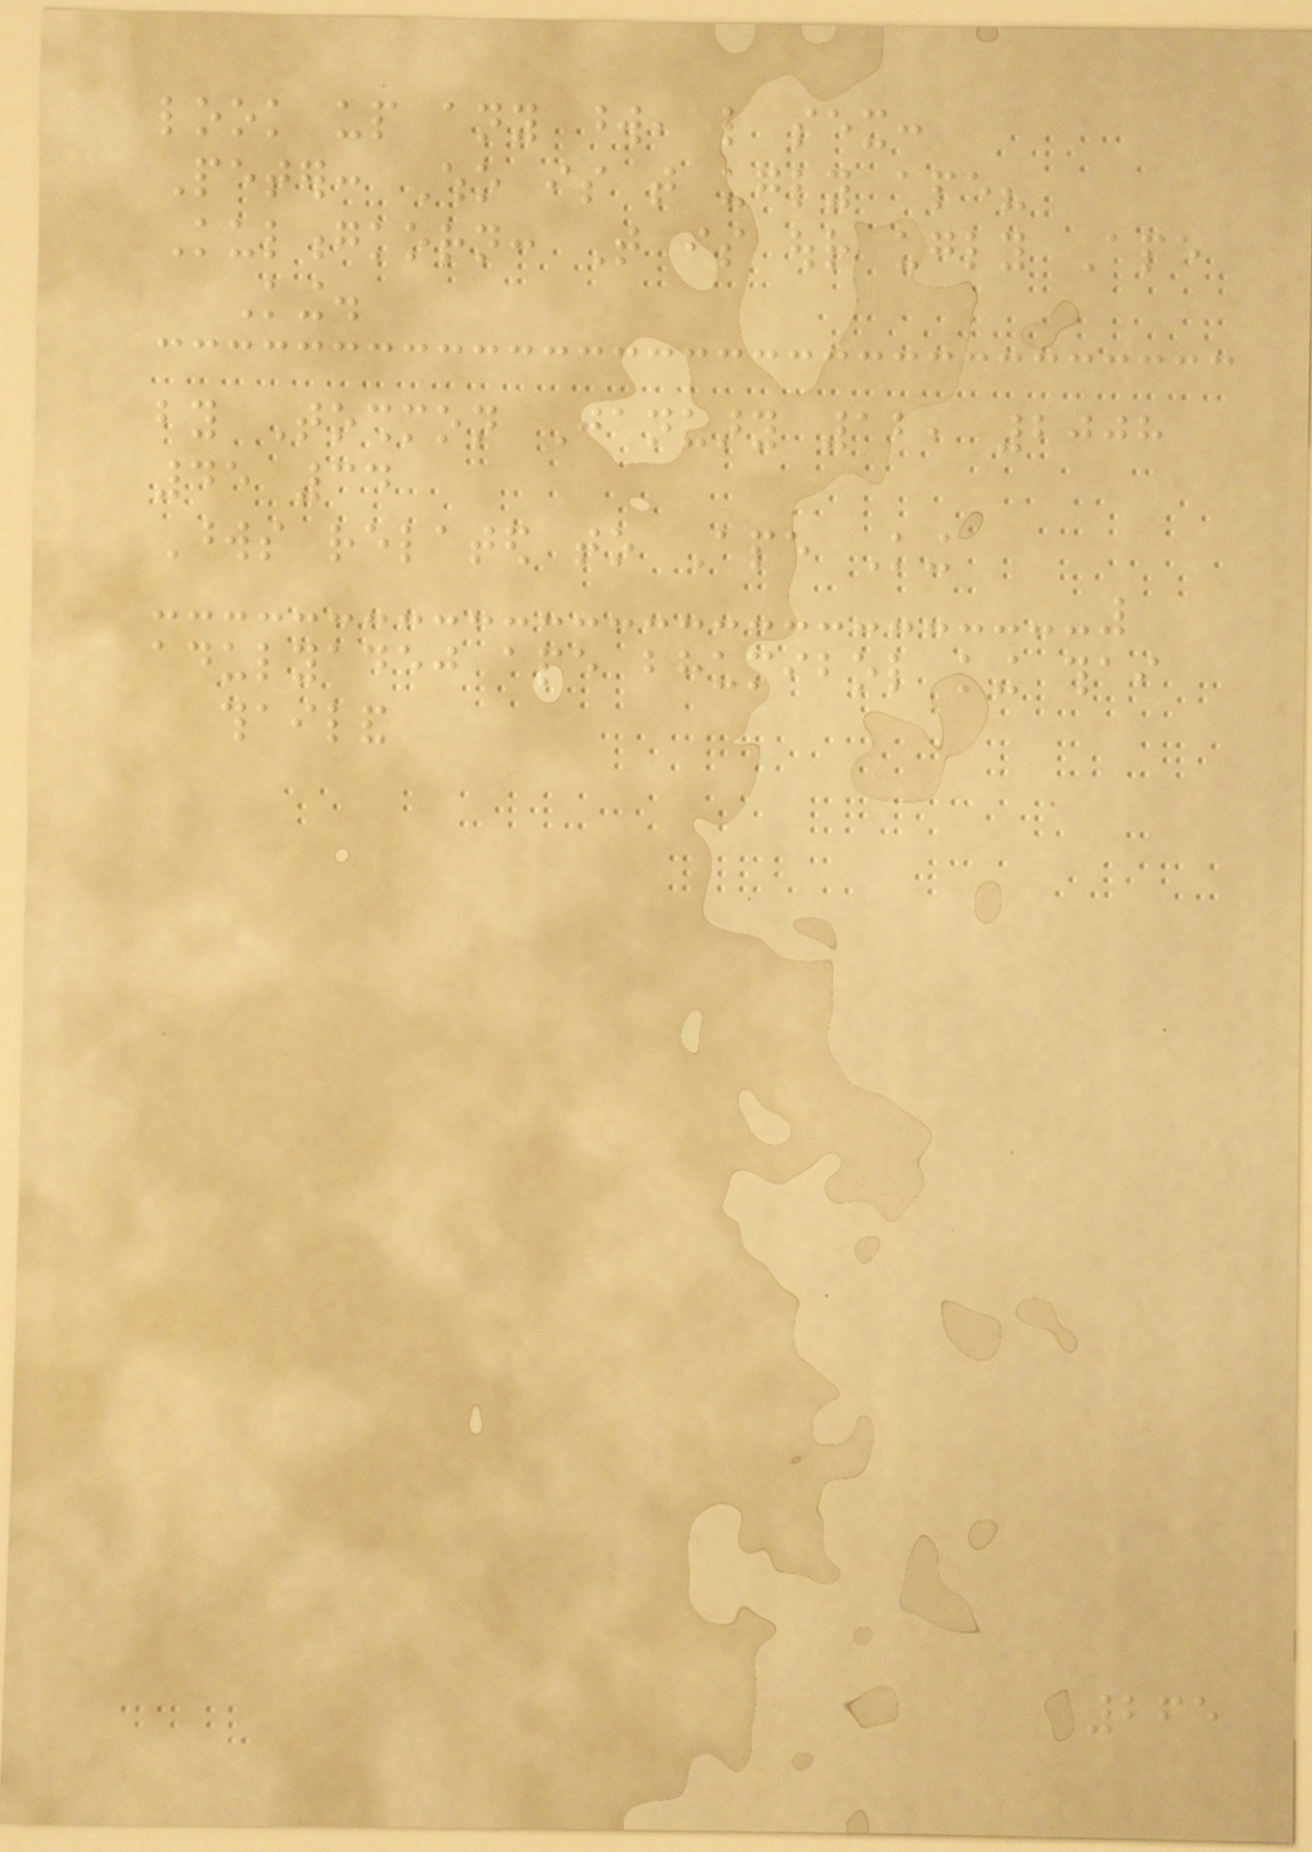look up any word, like sex:
Peter: Who is that ugly ape?
Kulongkorn: That is our ugly Ape
King.
by Toshmon January 12, 2008
45 34
Words related to Ape King
adulyadej ape bhumibol king thai
thailand
265
